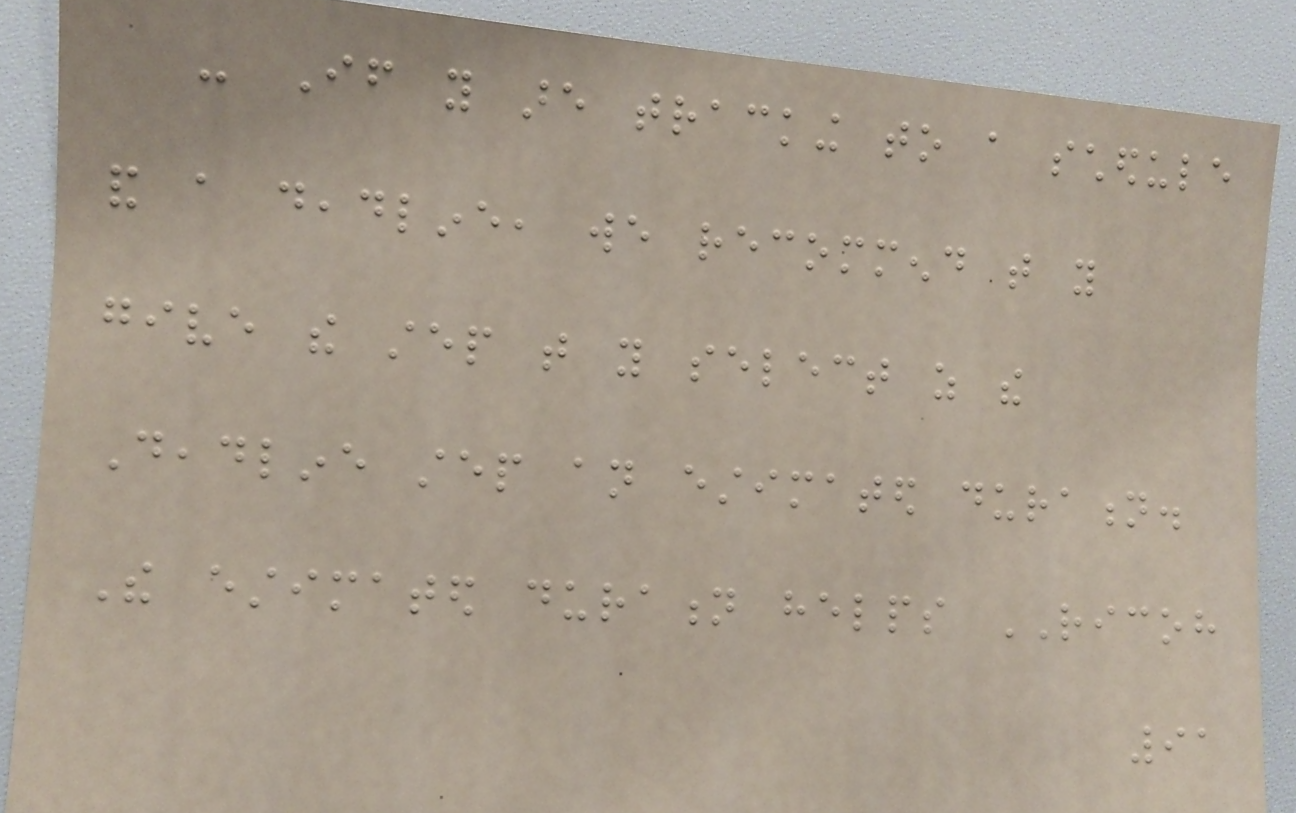- If you are tracking to a schedule
and a deadline, we recommend that you
give the step that you select as the
Deadline step an estimated duration.
The estimated duration helps RICOH
91
